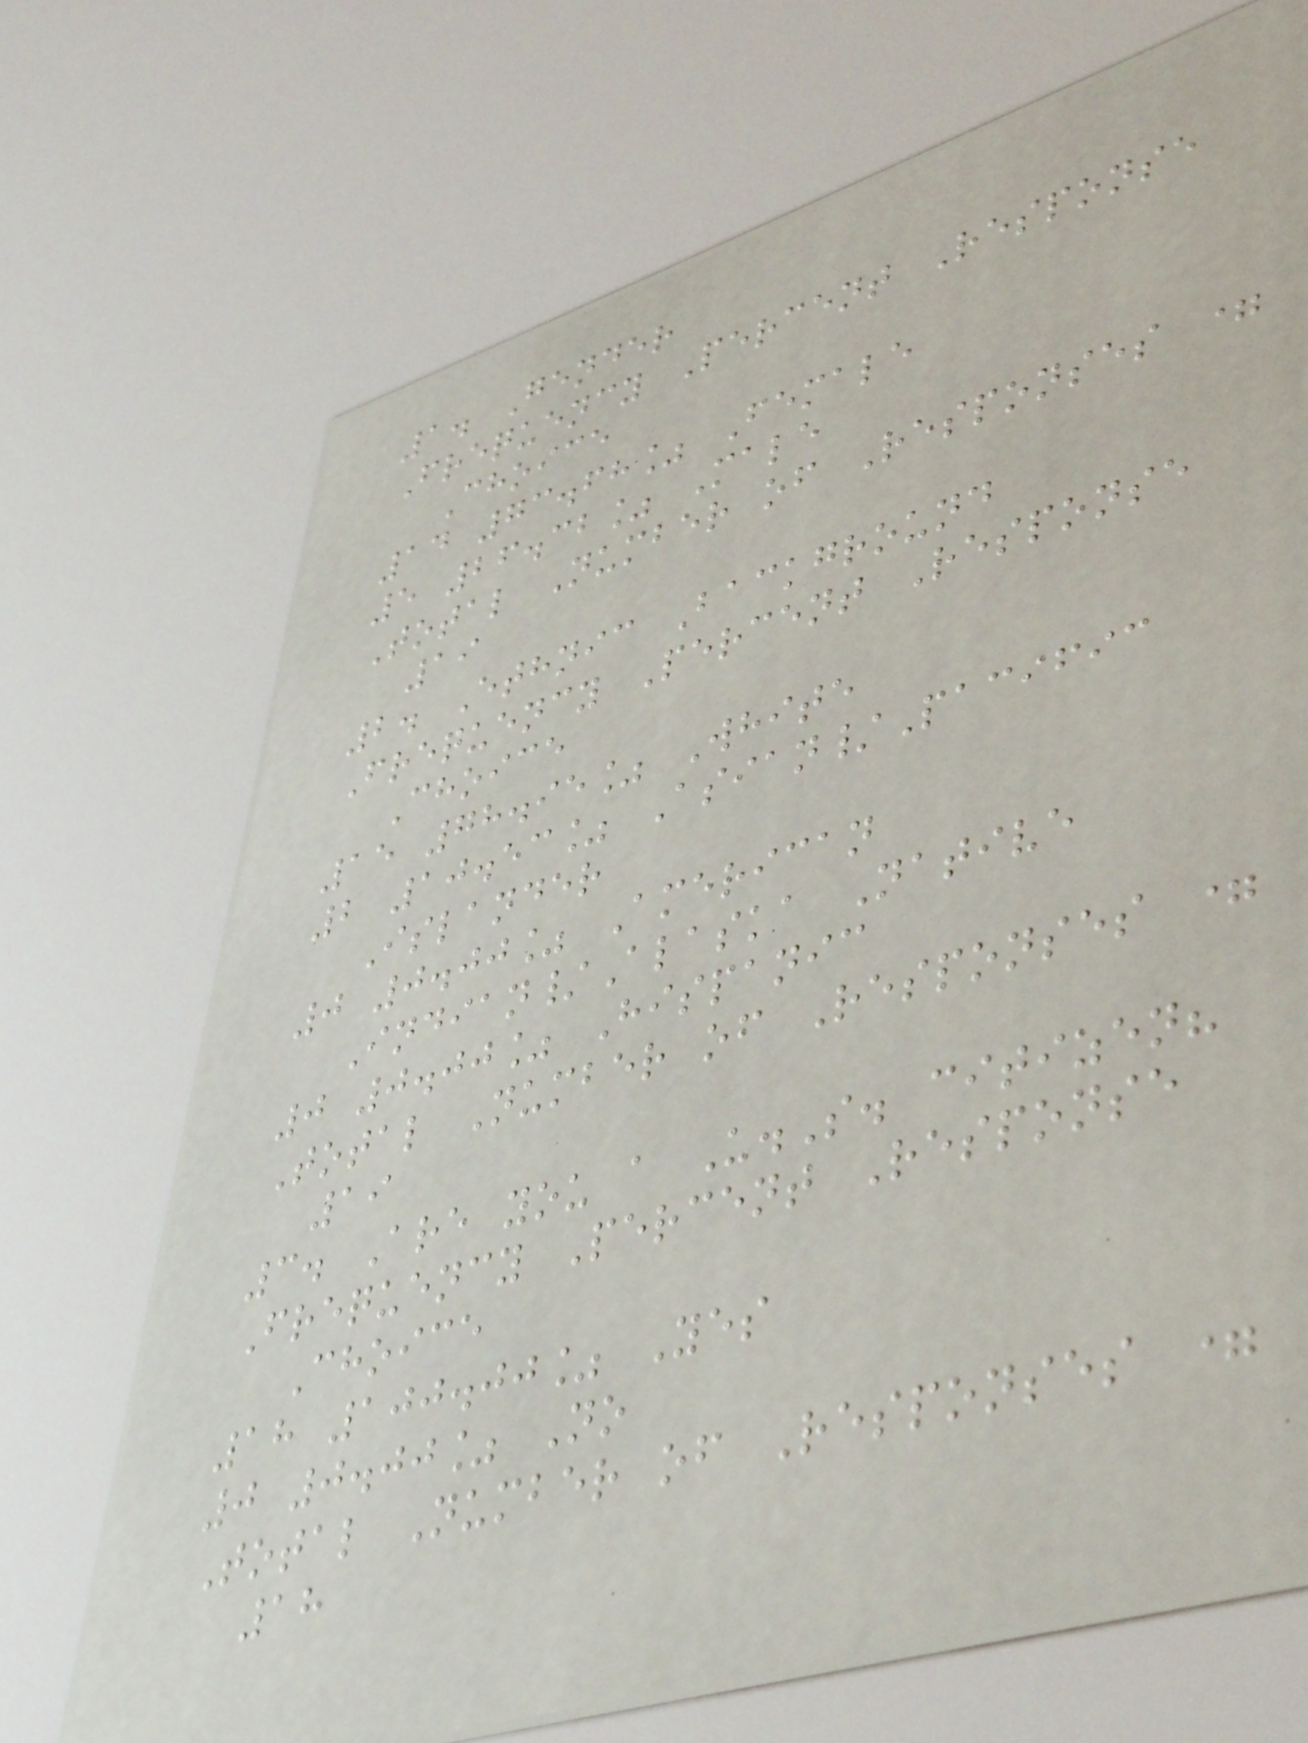1. Gender
Frequency Percent Response
Choice
14 73.68% Female
5 26.32% Male
Total Number of Responses =
19
2. Ethnic Background
Frequency Percent Response
Choice
15 78.95% White
2 10.53% Asian/Pacific
Islander
0 0.00% American
Indian/Alaska Native
0 0.00% Hispanic
Total Number of Responses =
19
3. Are you a U.S. citizen?
Frequency Percent Response
Choice
18 100.00% Yes
0 0.00% No
Total Number of Responses =
18
